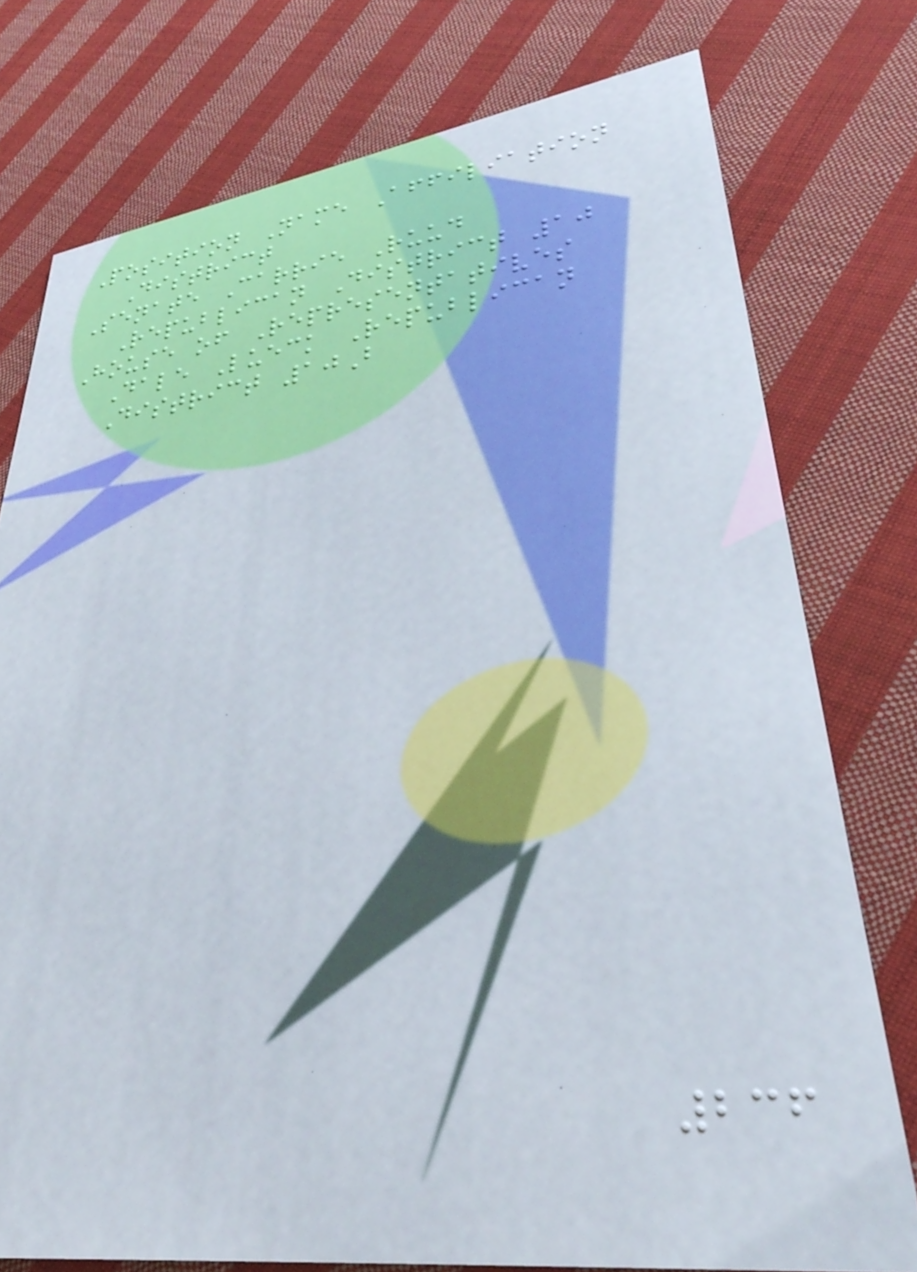Position Name Affiliation
District
Senate Carrie Ruud
Republican District 10
House of Representatives
Dale Lueck Republican
District 10B
236
